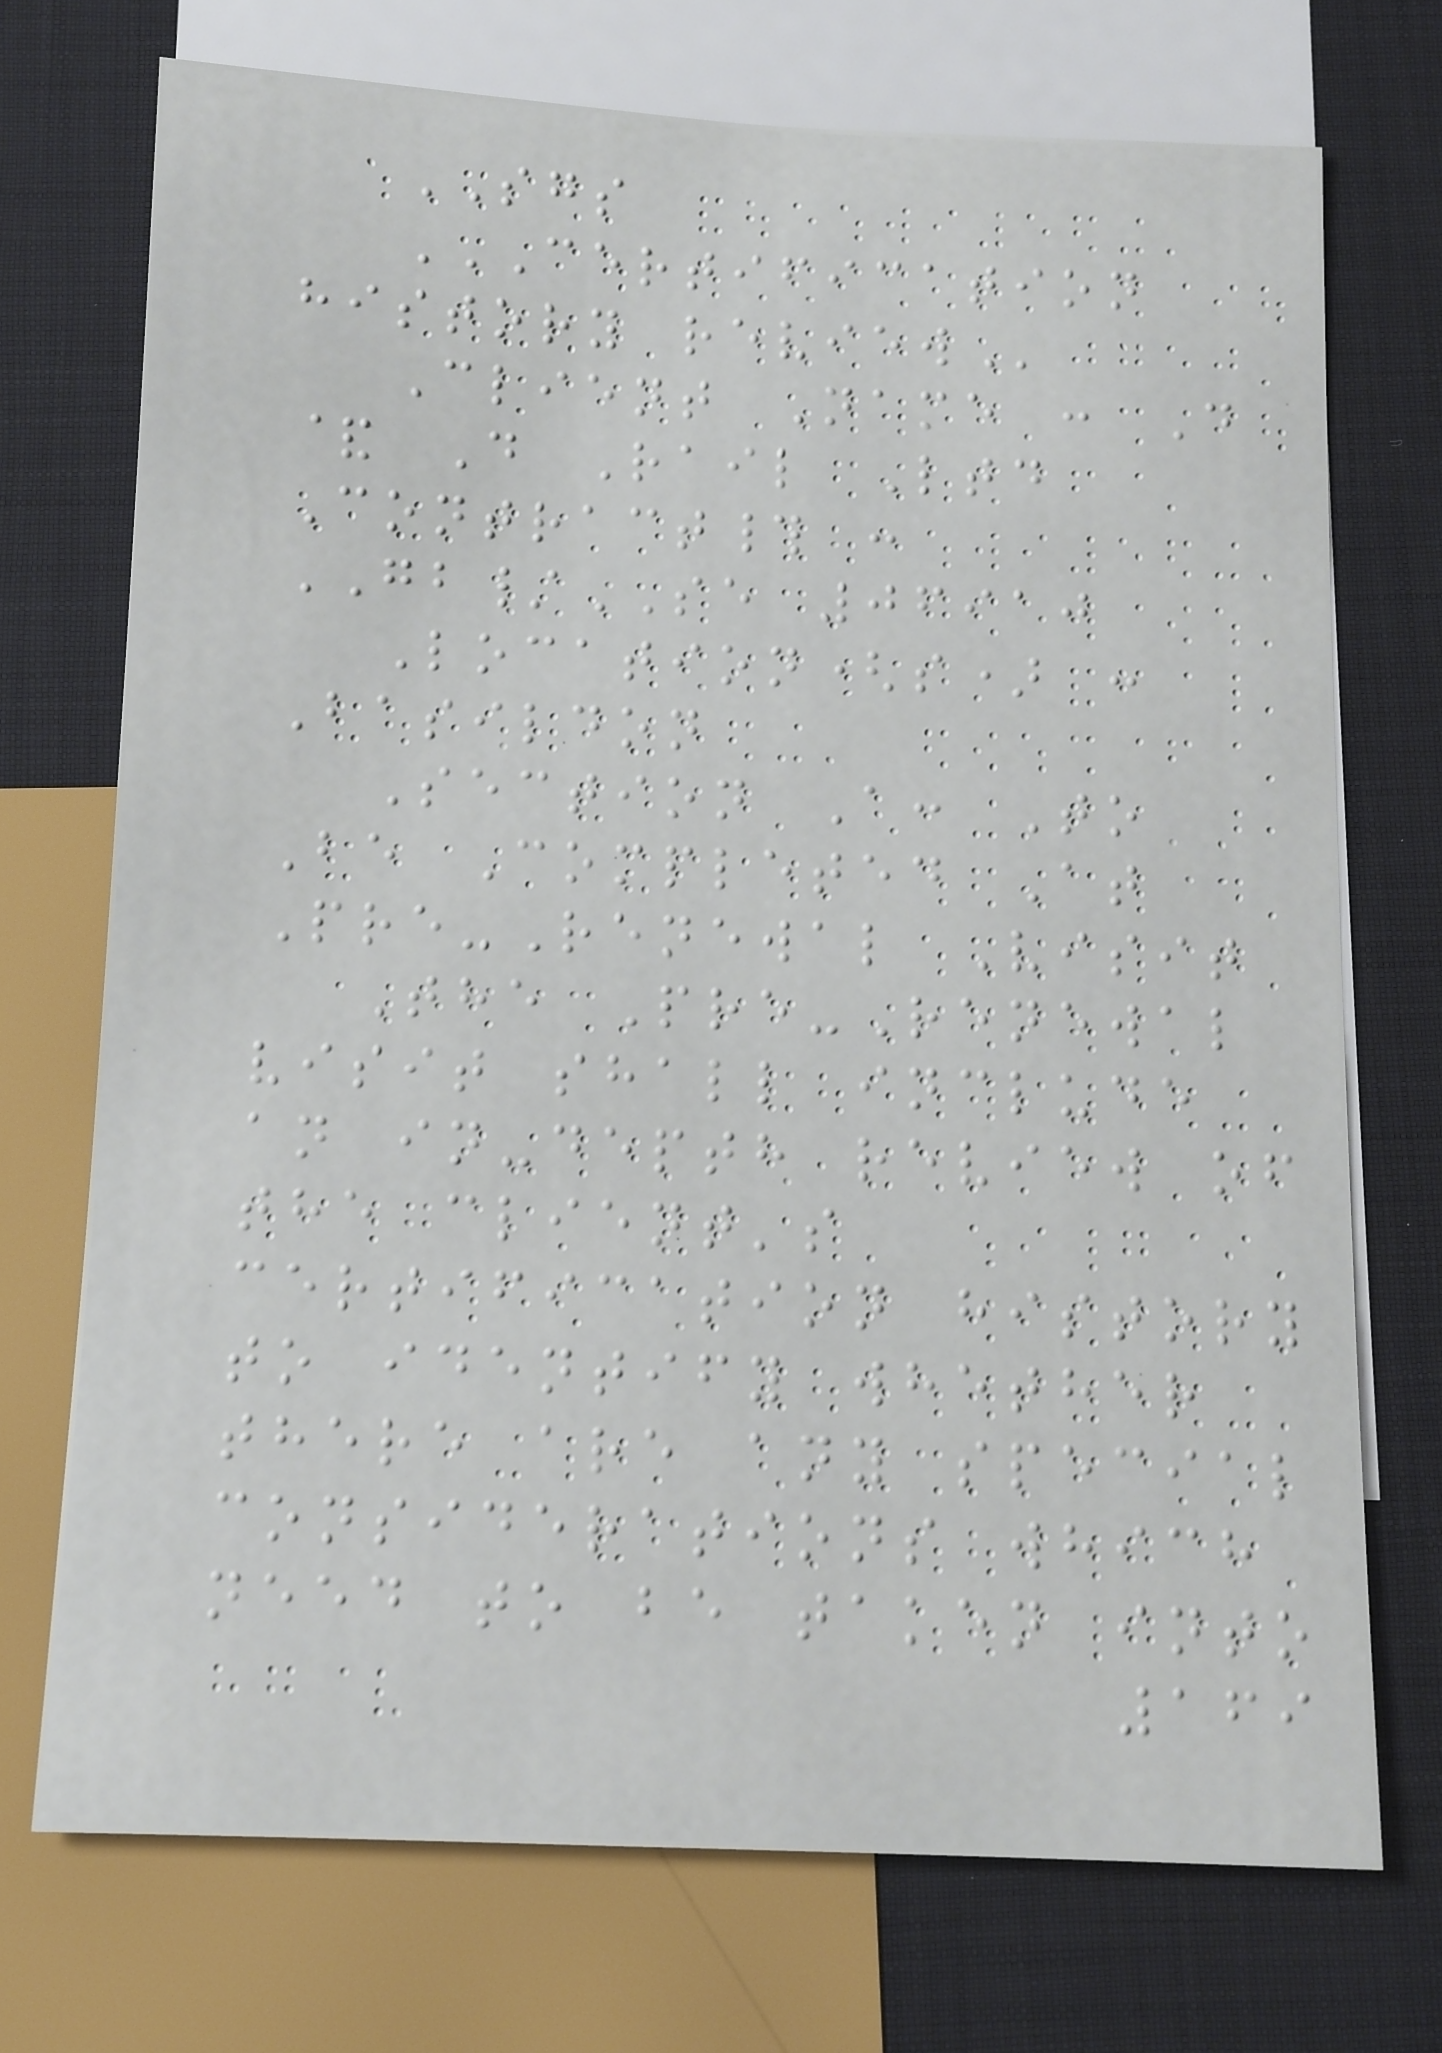SGS
CERTIFICATION
HISTORY REVIEW
Client Name : D
& D Rail Ltd
Contract# :
GB/SE 06910
Location(s) :
Basildon
Section A: To
Be Completed At
Pre-Renewal Visit
The Pre-Renewal
visit shall include
an in-depth review of
the client's
certification history
to identify whether
there are any special
considerations which
need to be taken into
169
